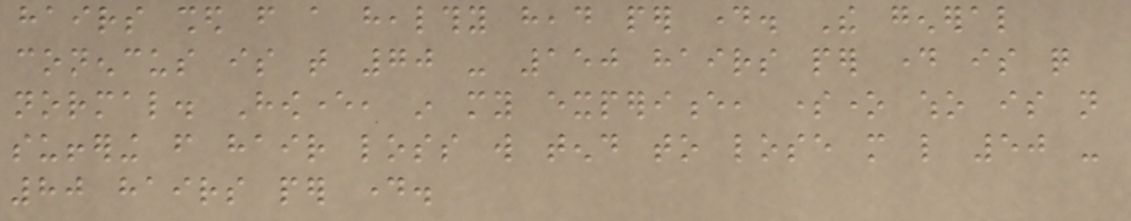hairs shed from a healthy head per day. The general
conencus is that 70 - 150 hairs per day is quite
normal. However, in my experience, someone who is not
suffering from hair loss will tend to lose more like 50 -
80 hairs per day.
